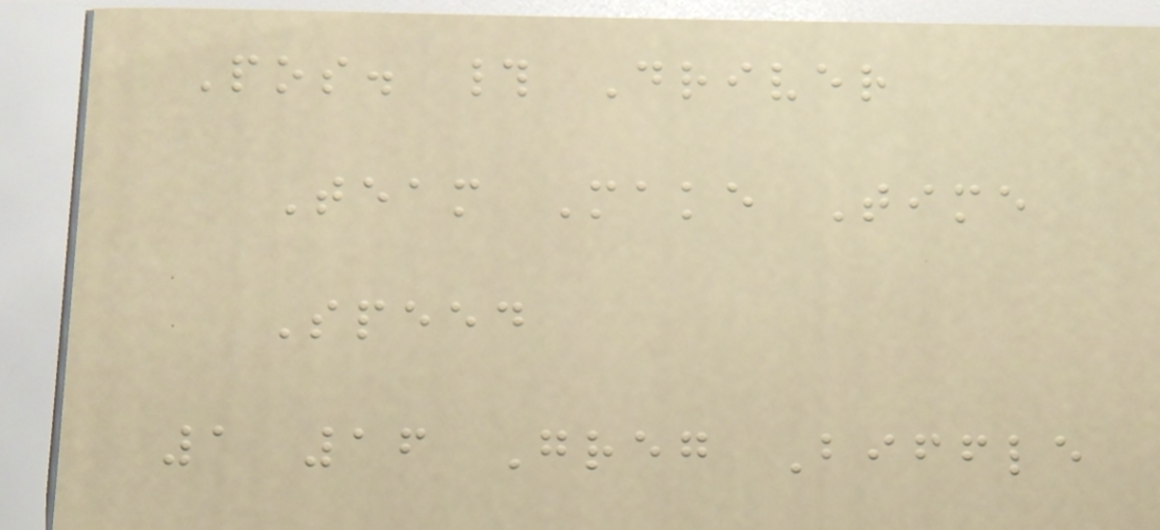Pos. # Driver
Team Make Time
Speed
1 16 Greg Biffle
